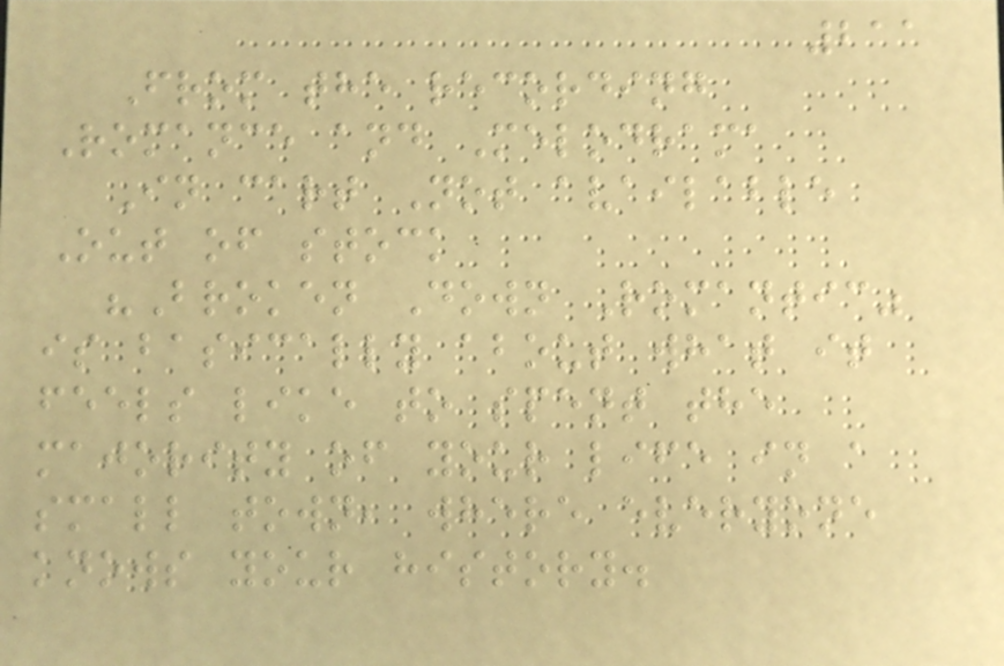211
From the recording
Romance and Melodrama
In cart Not available
Out of stock
"Broken Down Romantic"
is basically about what it
feels like to spent the
majority of your life in a
small town, where everyone
knows your history.
